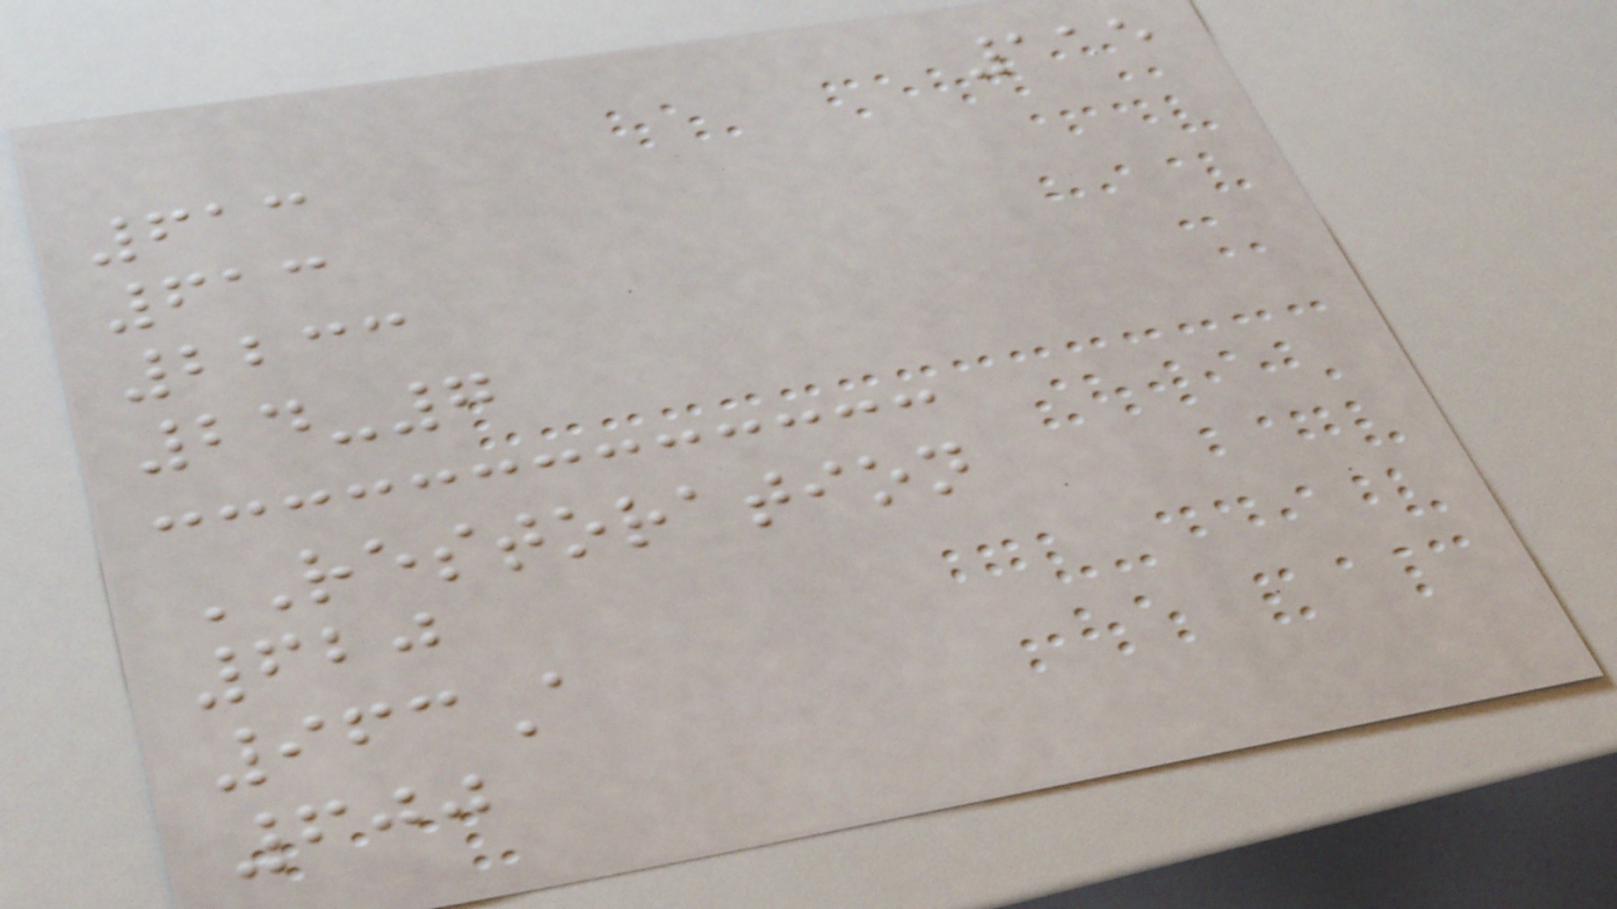115
613
613
2233
24-7
RESTORATION
620
963A
600
